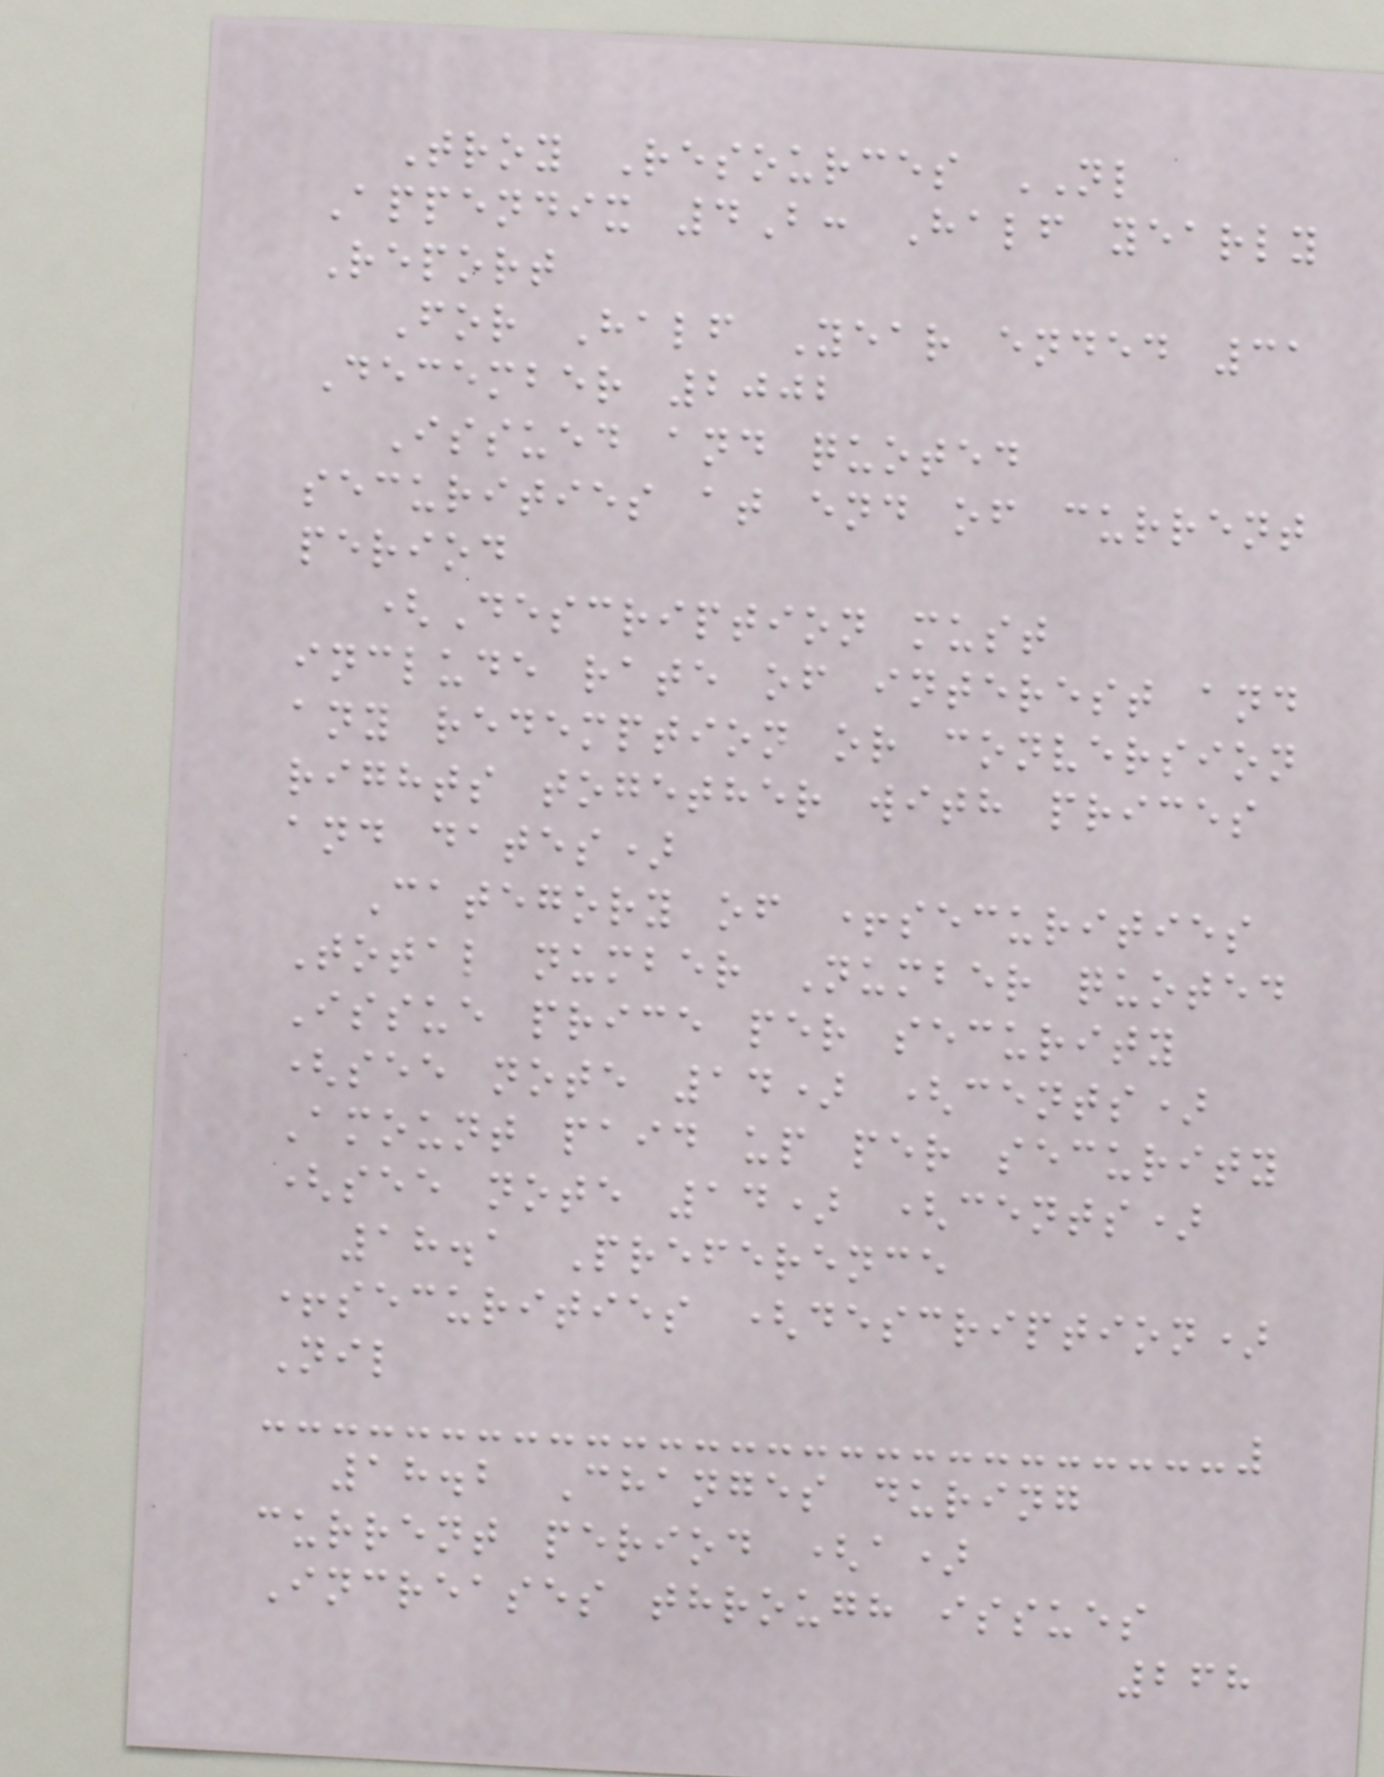Troy Resources NL
Appendix 4B: Half yearly
Report
For Half Year ended 31
December 2002
Issued and quoted
securities at end of current
period
(Description must
include rate of interest and
any redemption or conversion
rights together with prices
and dates)
Category of +securities
Total number Number quoted
Issue price per security
(see note 14) (cents)
Amount paid up per security
(see note 14) (cents)
18.1 Preference
+securities (description)
Nil
18.2 Changes during
current period (a)
Increases through issues
268
